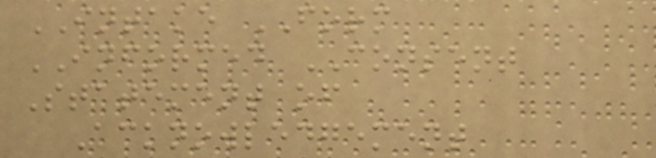INTAKE FORM
INFORMED CONSENT
Statement of
Acknowledgement
